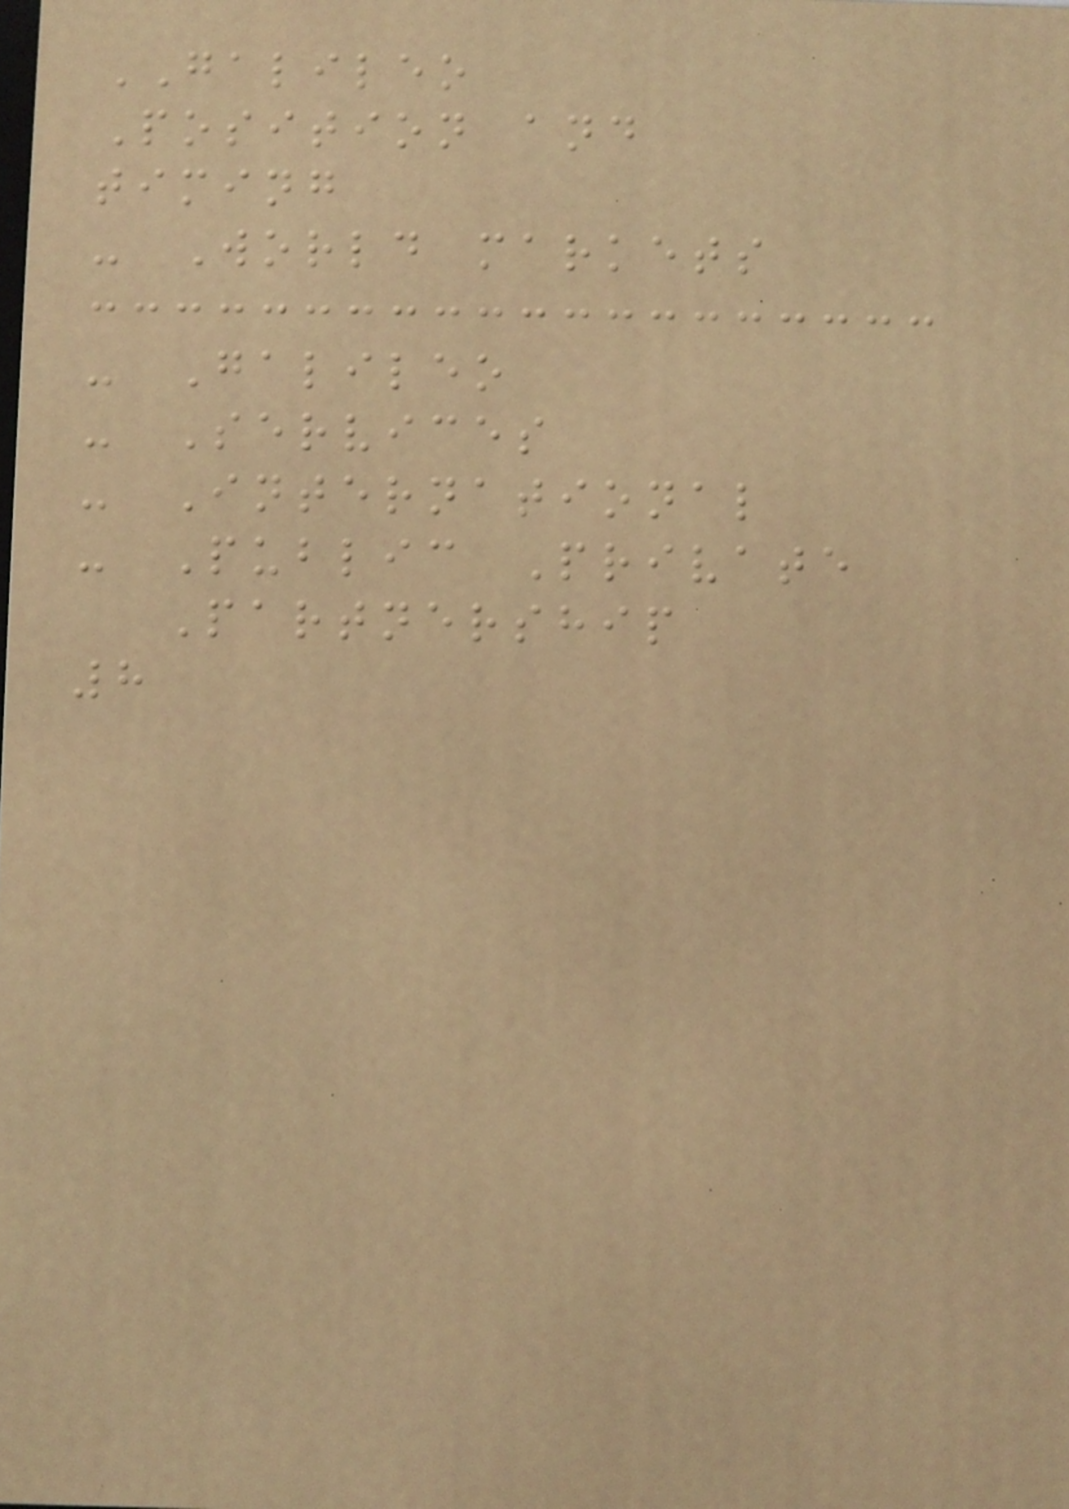GALILEO
Position and
timing
- World markets
- Galileo
- Services
- International
- Public Private
Partnership
8
